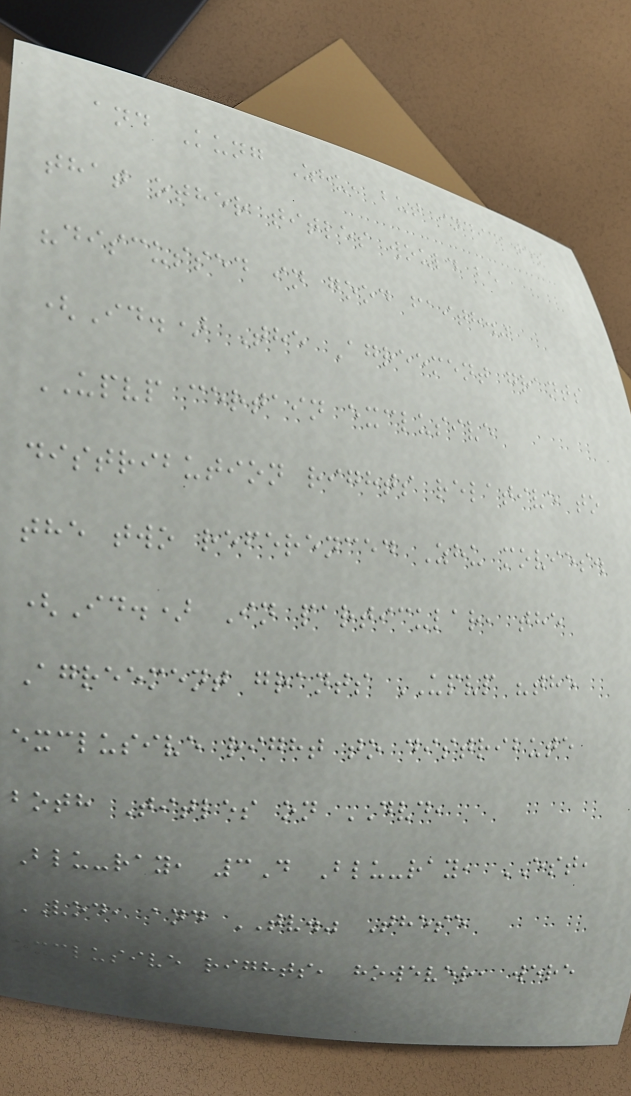and Kung Zhu, but indicates
that other titles would be
"discussed in good faith."
(Id.) The Agreement grants
UPVP certain exclusive
distribution rights relative to
the two referenced Zhu movies.
(Id.) In particular, the
Agreement grants UPVP "the
exclusive right to distribute
both Titles on DVD,
Blu-ray, 3D Blu-ray, EST,
VOD, and TV." These
exclusive rights, however, were
